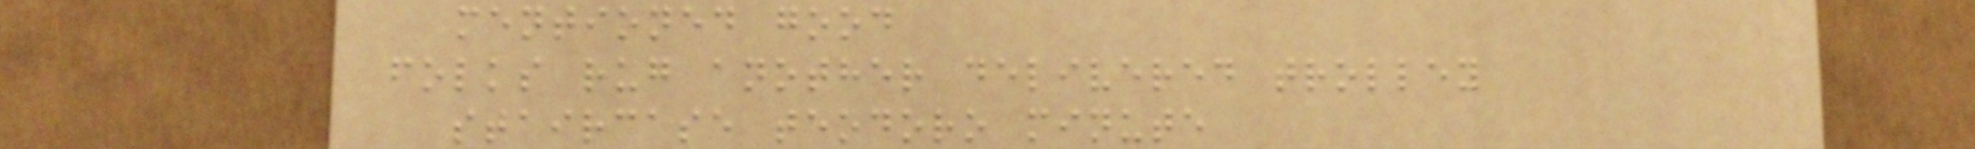mentioned good
folks rug another delivered trolley
staircase teodoro minute
